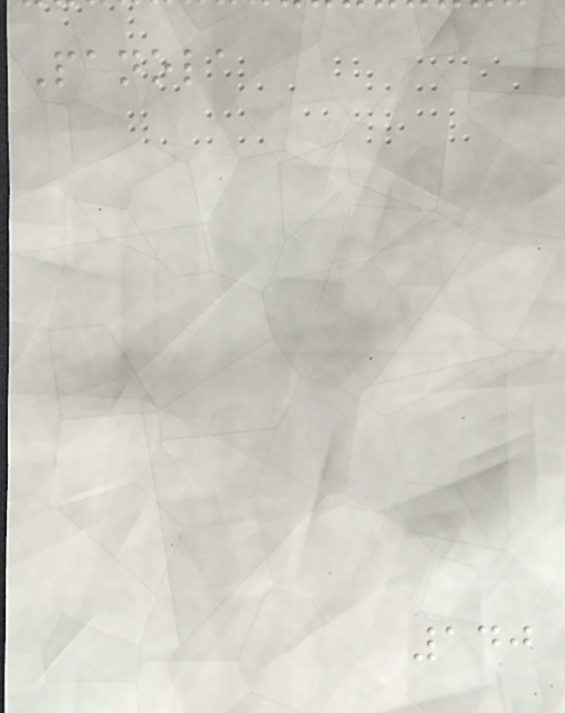Panola
140
